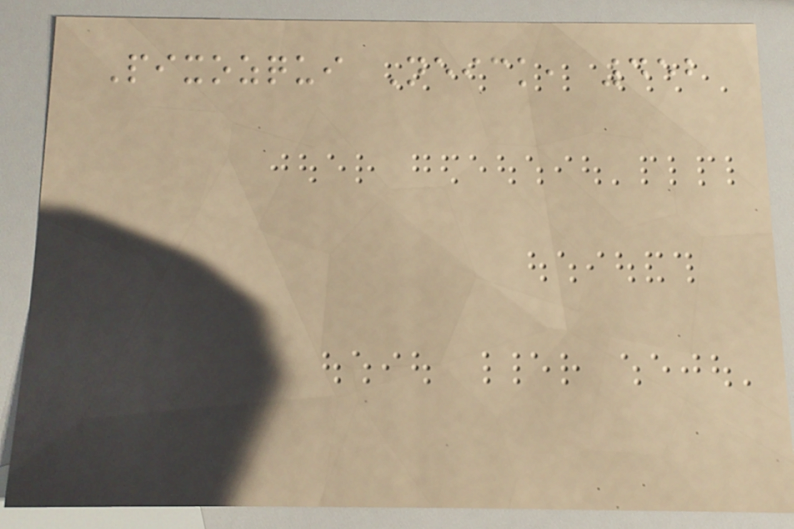Pixozqui Neick, 452
